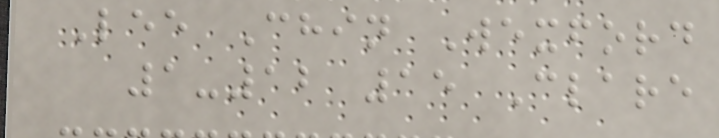Lee Chin Wexford
1-12 15 Clare
